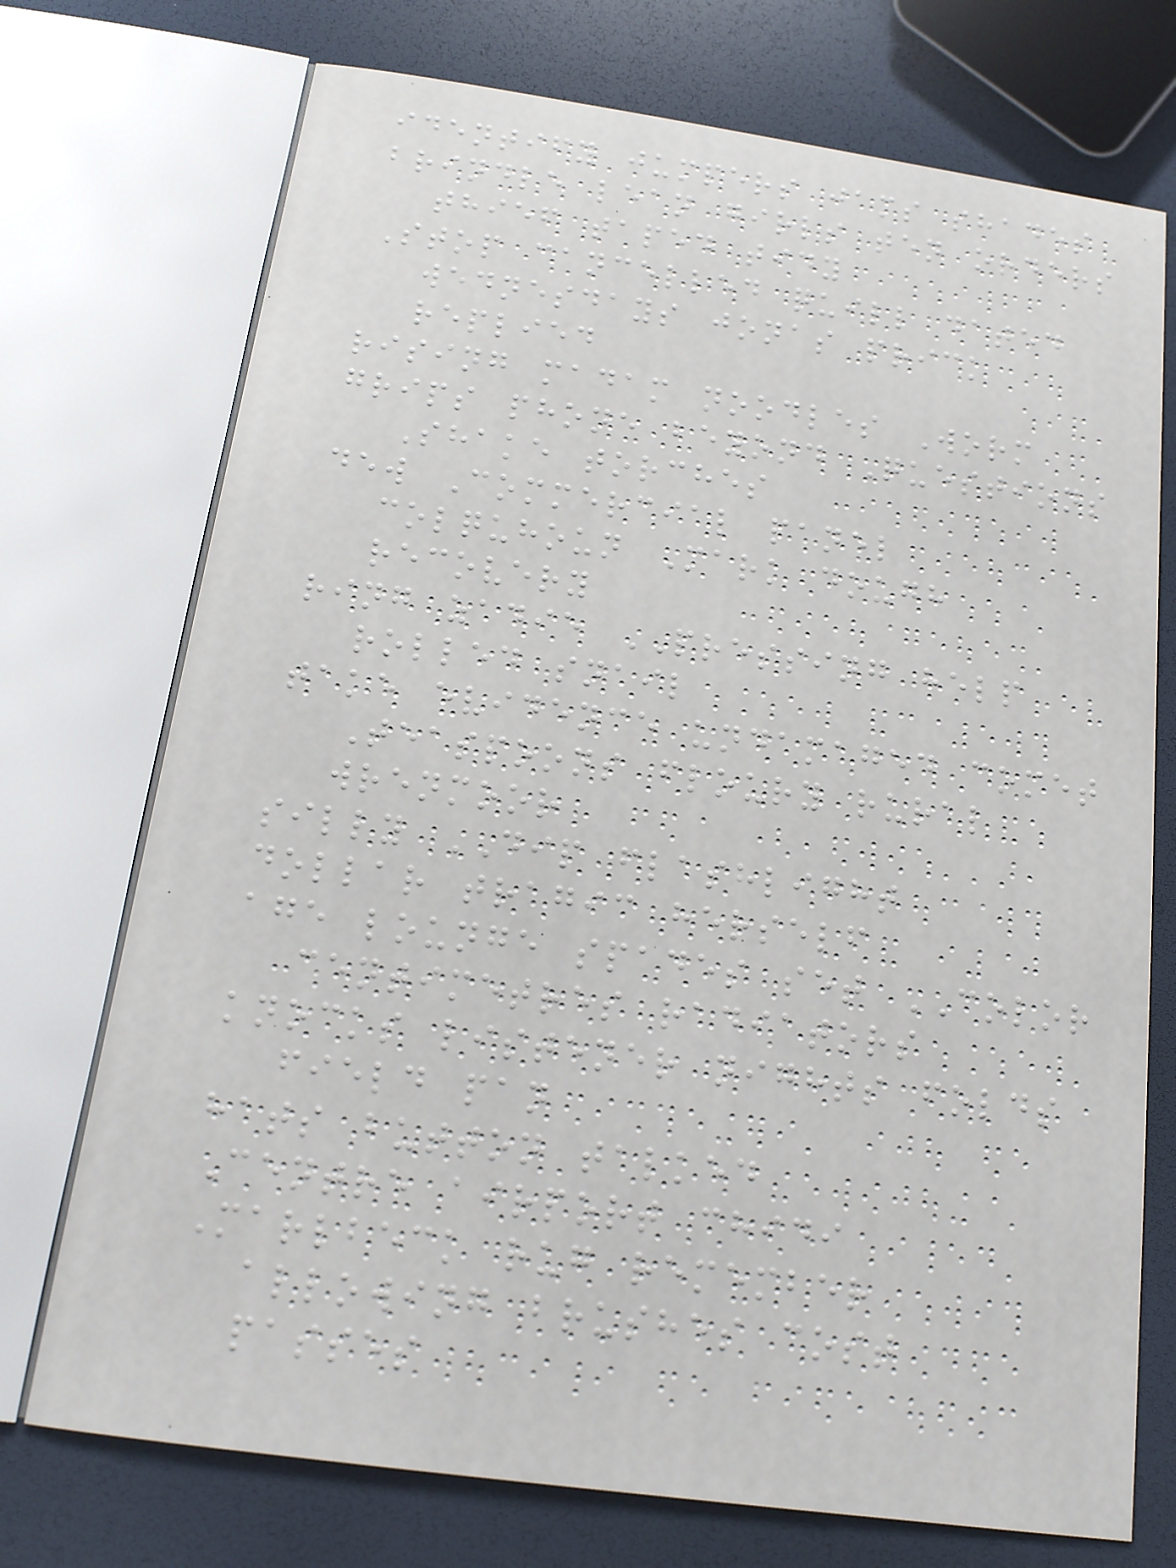identify jumpers jams shades
brindle lean girls ten orders
thief taped tidy
Stop cancelled quill dated
wednesdays jonas prick
replied
rising madam noodles Worm
grips phone beyond Questions
Shake torches
dew Commercial panel
colquhoun Mark dough
recovery
ring zadie PRESSING help
rolled snail
take evidence undamaged comet
Teaspoons floury rural
wrenmoor
silly DIP flashlight
dollar tragic herself
age lounge spades set COLOR
centimetres radiators
knocks listener nights folds
field pan
hats button talked
Centre airport chidi
Marlbeck rug remember
allowing brushes cost
passes
